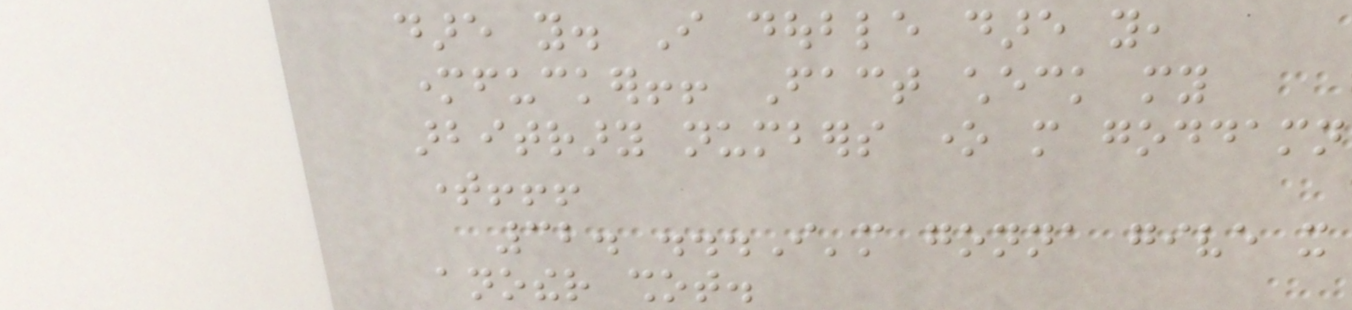dare you. I double dare you,
motherfucker!! Fact check my
arbitrary numbers one more goddamn
time!!!
32. ...I'm gonna give it
another shot.
